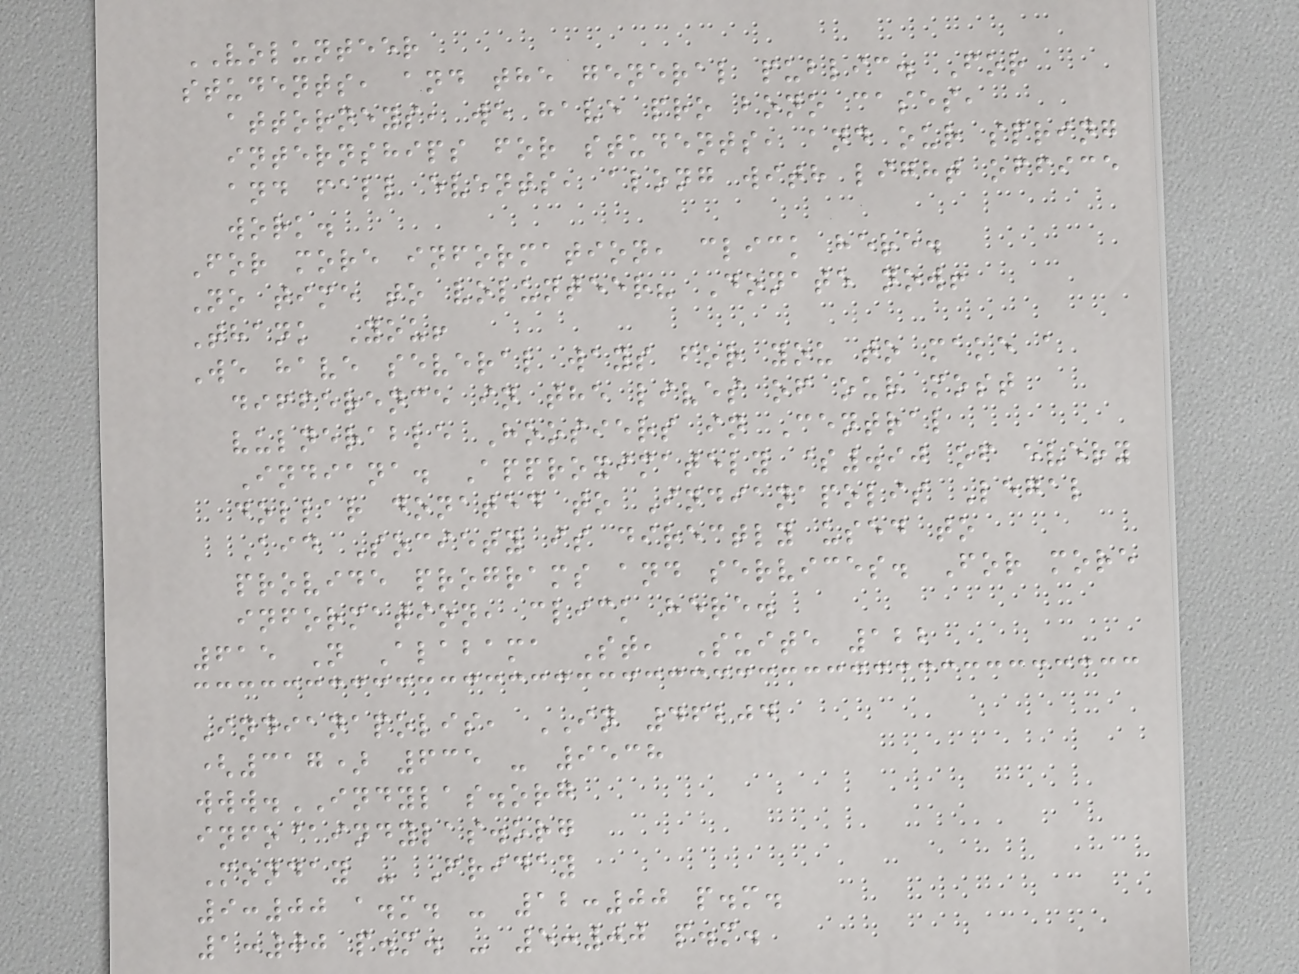VOLUNTEER
students, and the general public. For
attorneys, we have pro bono cases,
internships for students, and our spring
and fall events, along with light office
work.
For more information, click here.
No time to volunteer? Donate now!
Thank You!
We have several ways for you to make a
difference in the lives of our most
vulnerable Hoosiers in Central
Indiana. Approximately $.90 of every
dollar donated to Indianapolis Legal
Aid Society is directly used to
provide programs and services. For more
information, click here.
615 N Alabama St, Suite 122
Indianapolis, IN 46204
(317) 635 - 9538
www.INDYLAS.org
info@indylas.org
Monday - Friday
9:00 a.m. - 12:00 p.m.
1:00 p.m. - 5:00 p.m.
